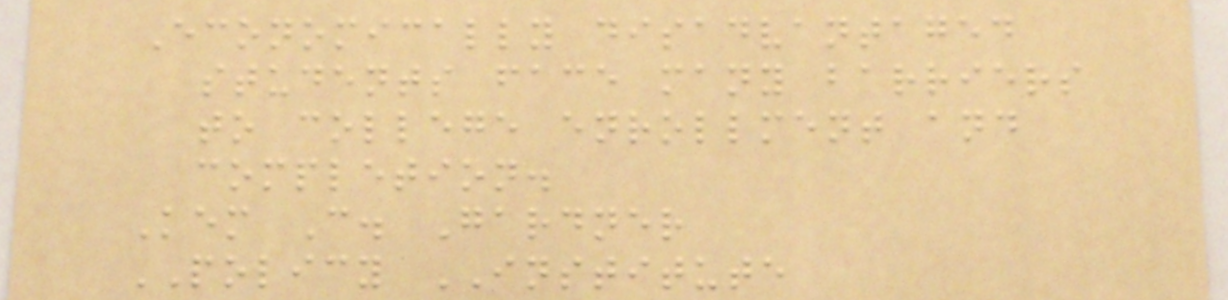Economically disadvantaged
students face many barriers
to college enrollment and
completion.
Kem C. Gardner
POLICY INSTITUTE
